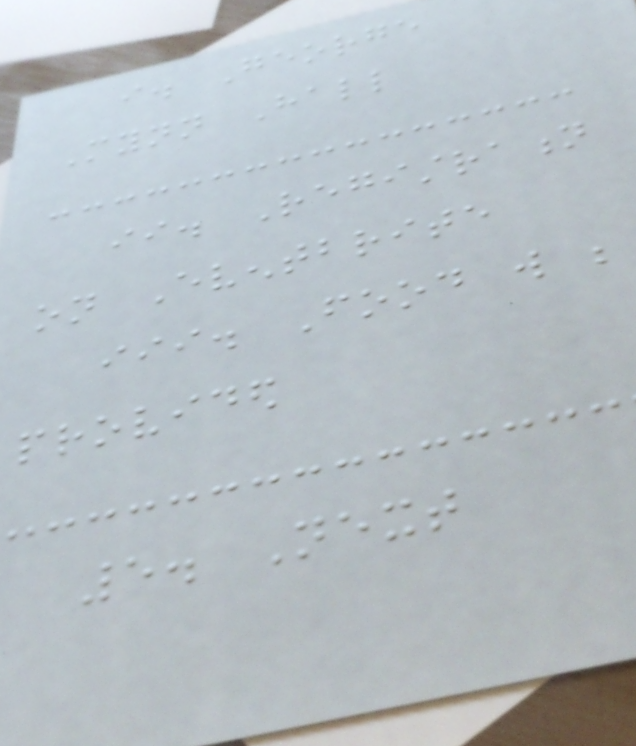i. George
Mynn Hall
ii. Registration
on Eventbrite
iii. Food will be
provided
5. Next
